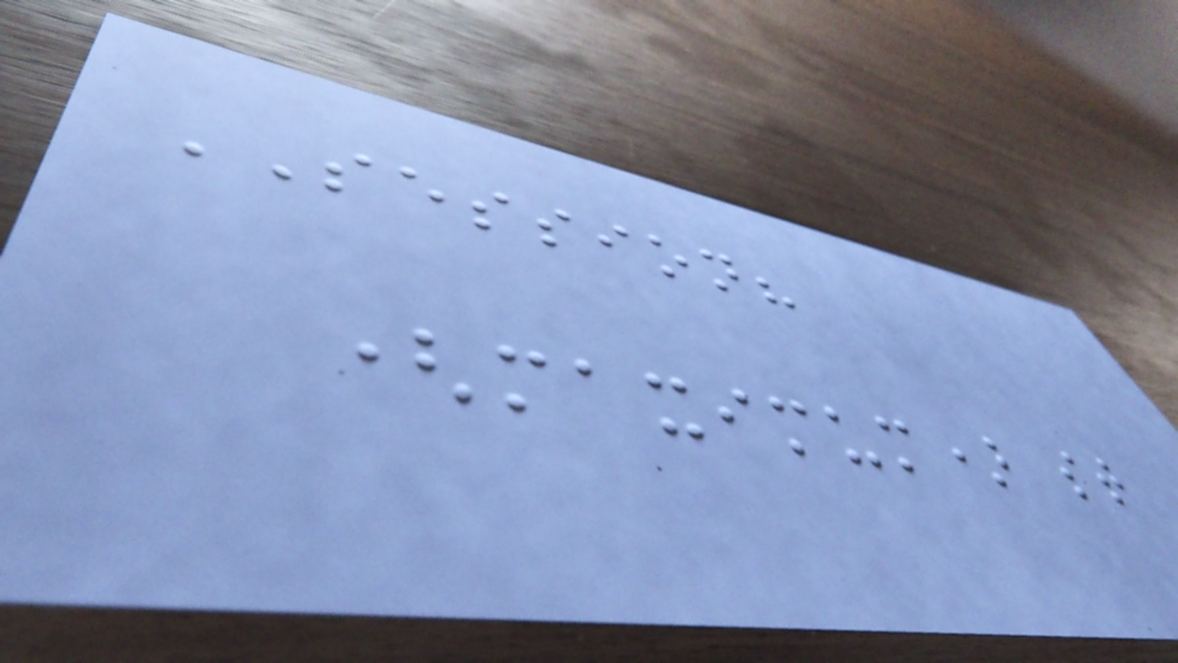SESSION?
(maximum) st
